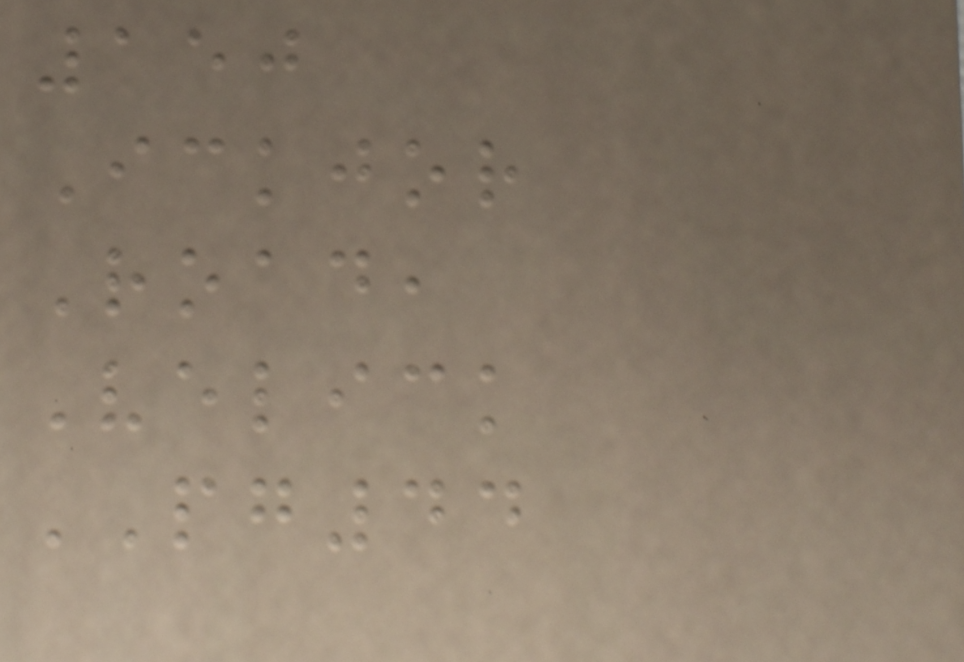150
Ickjor
Road,
Velick
PG44
